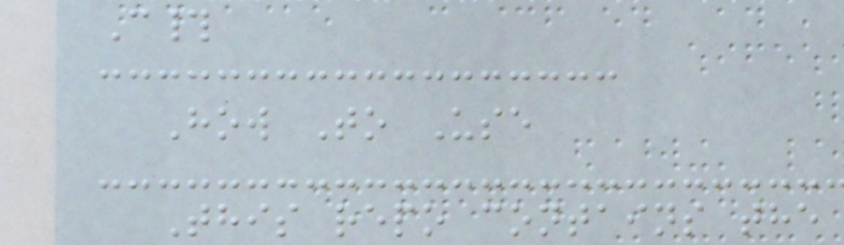C#
How To Use
This repo contains the
